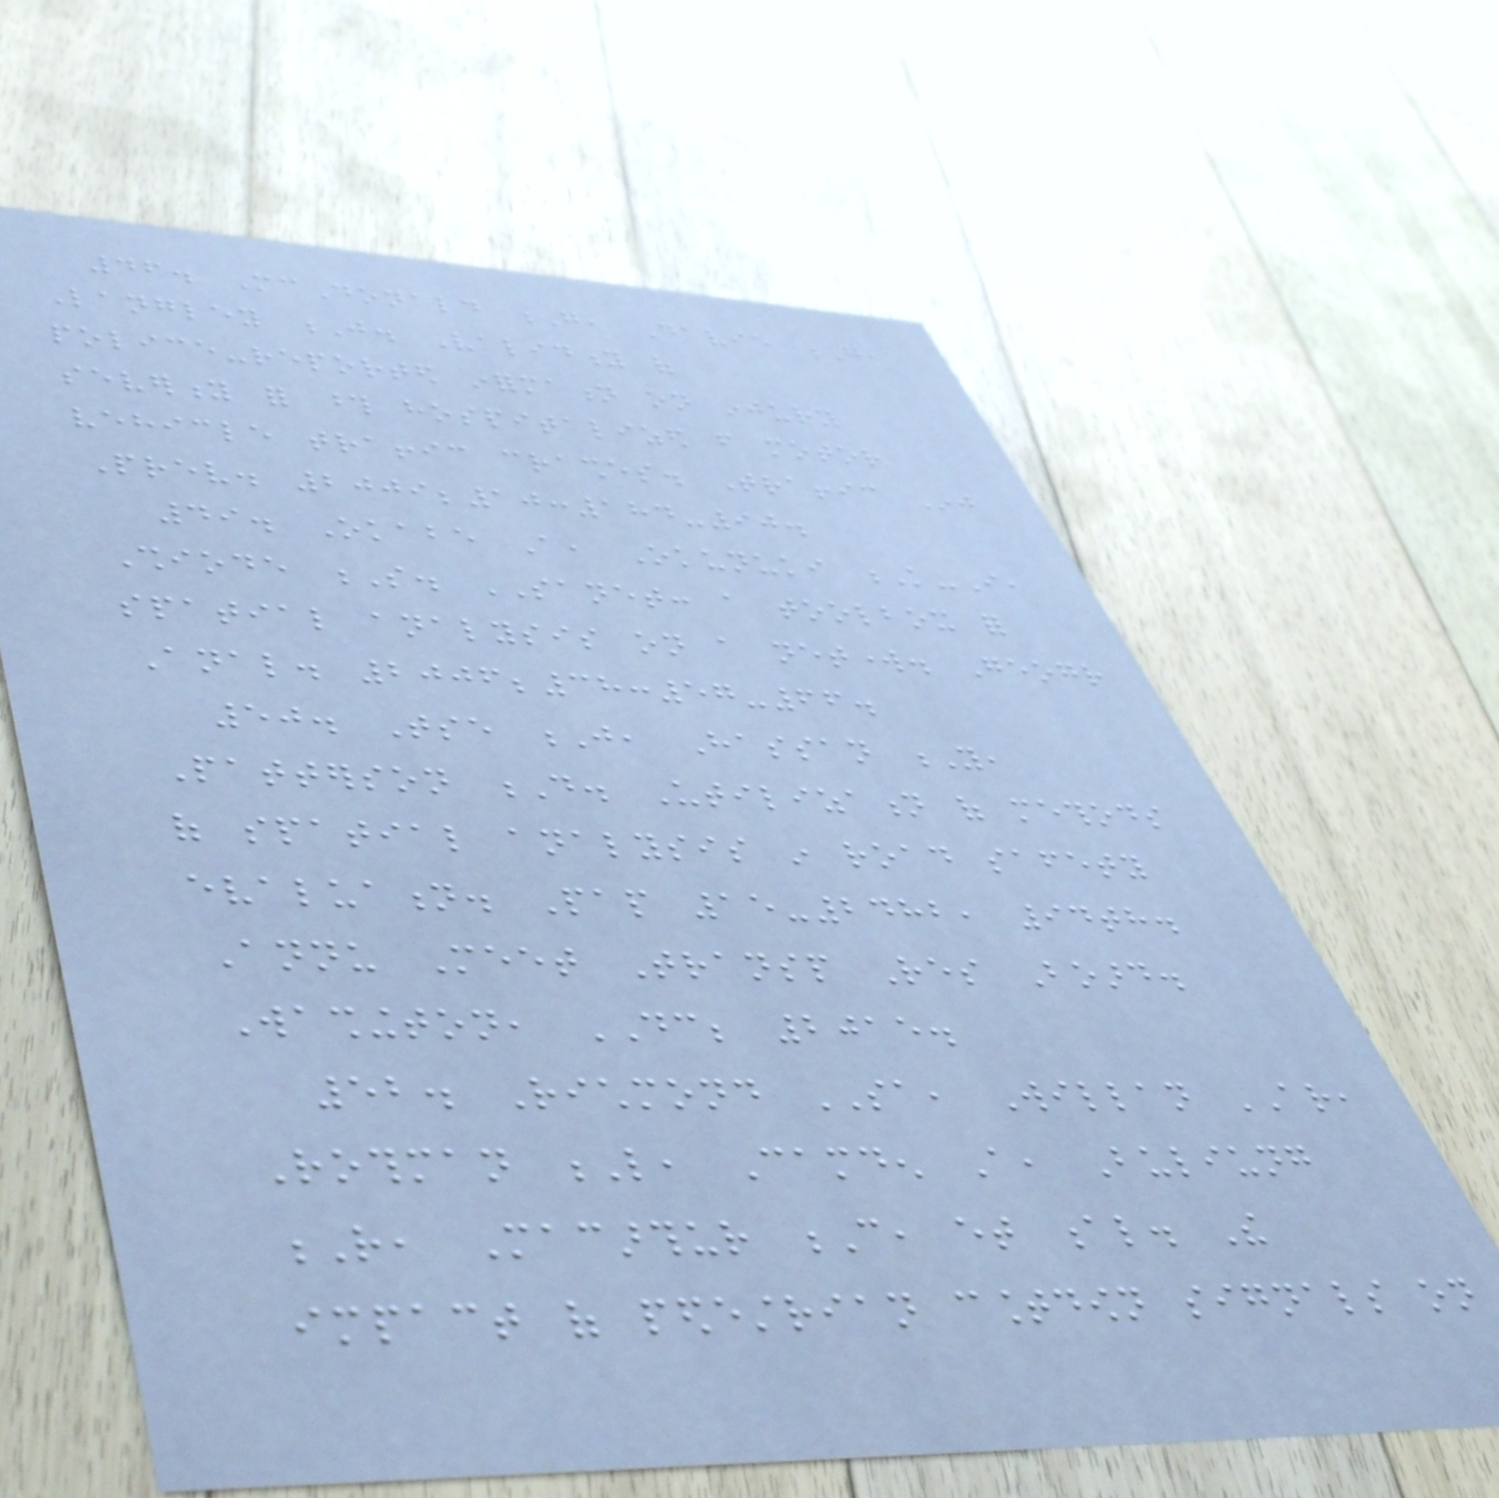46. McDonald G, Davie G,
Langley J. Validity of
police-reported information on injury
severity for those hospitalized from motor
vehicle traffic crashes. Traffic Inj
Prev. 2009;10:184-90.
49. Okabe A, Okunuki K-I,
Shiode S. SANET: a toolbox for
spatial analysis on a network. Geogr
Anal. 2006;38:57-66.
50. Tse J, Hassan Y,
Patterson D. Utilization of methods
of spatial analysis in road safety
evaluation. Pap 15-2482, 94th.
Annu Meet Transp Res Board.
Washington, DC; 2015.
52. Richmond SA, Willan AR,
Rothman L, Camden A, Buliung
R, Macarthur C, et al. The
impact of pedestrian countdown signals on
